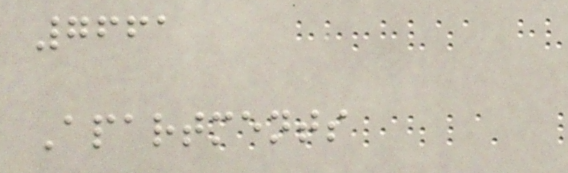7661
Apartments
